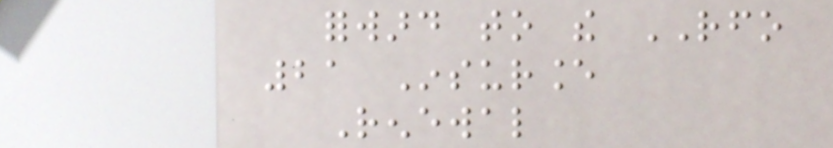forward to the RFO
21 Insurance
Renewal
